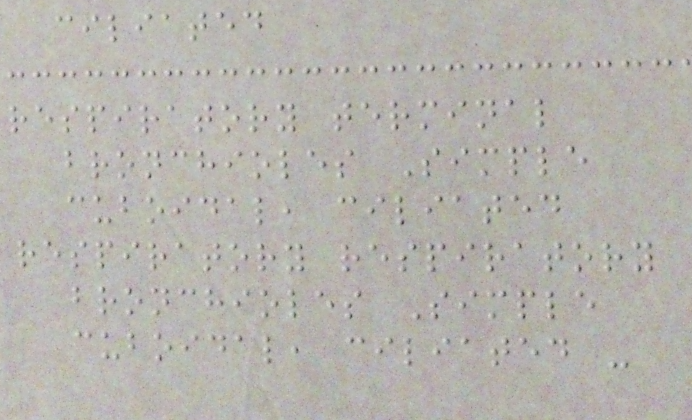ciliated
respiratory terminal
bronchioles Simple
cuboidal, ciliated
respiratory respiratory
bronchioles Simple
cuboidal, ciliated -
